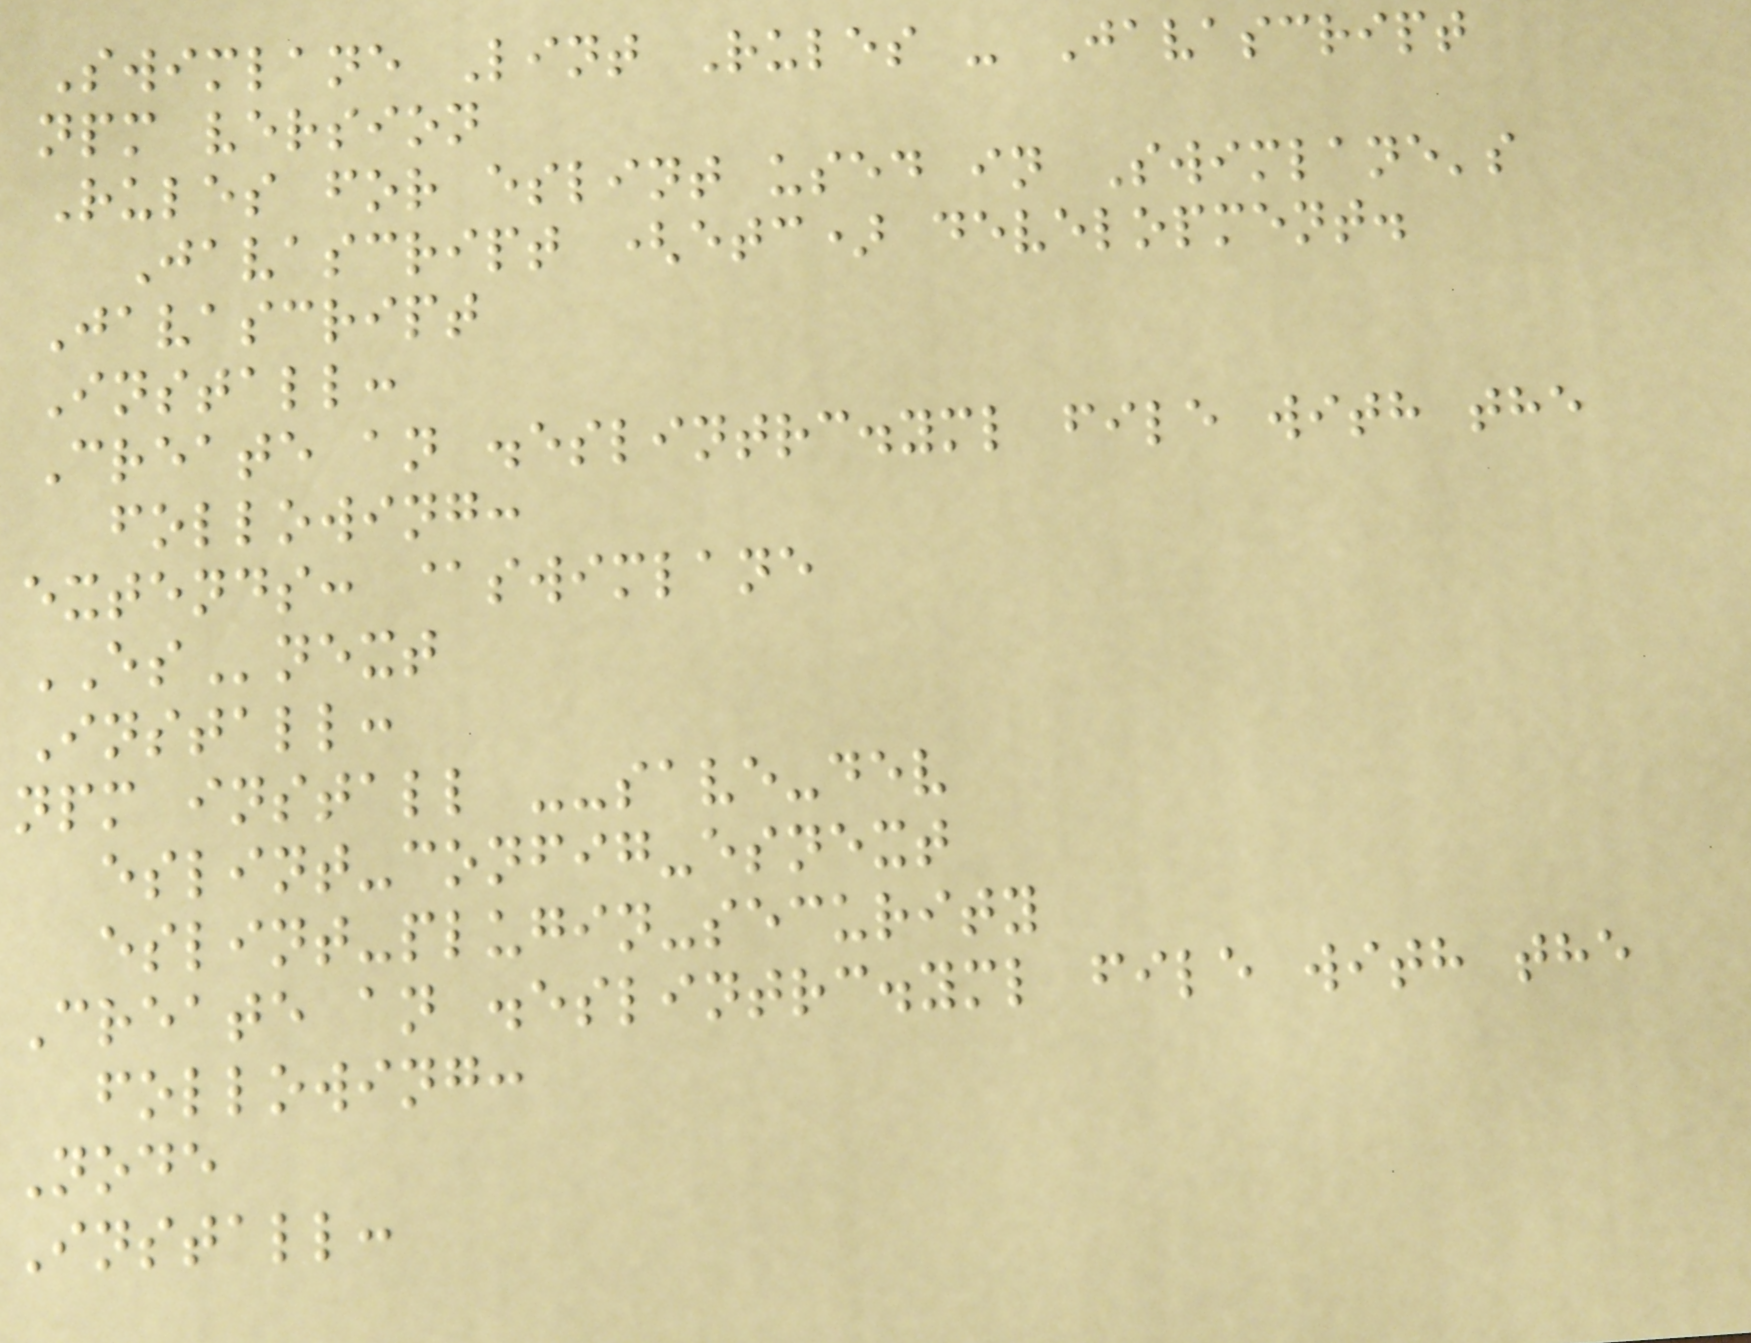Swimlane Lint Rules - Javascript
npm version
Rules for eslint used in Swimlane's
Javascript (etc) development.
Javascript
Install:
Create an .eslintrc.yml file with the
following:
extends: @swimlane
ESnext
Install:
npm install --save-dev
eslint-config-esnext
eslint-plugin-security
Create an .eslintrc.yml file with the
following:
Node
Install:
